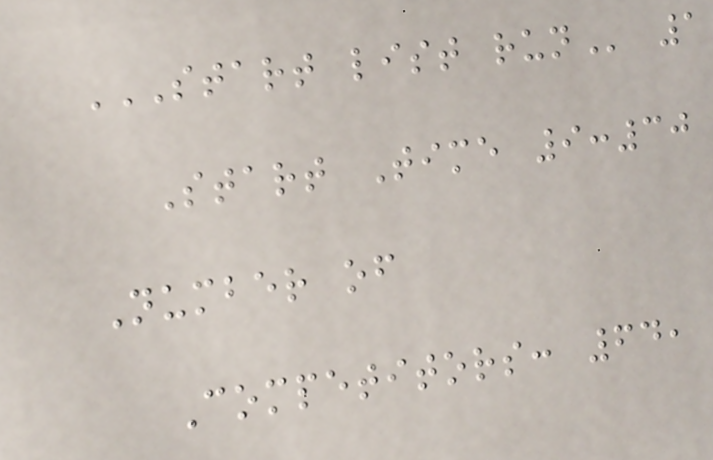START LIST RUN 1
Start Time 9:30
Number of
Competitors: 64,
